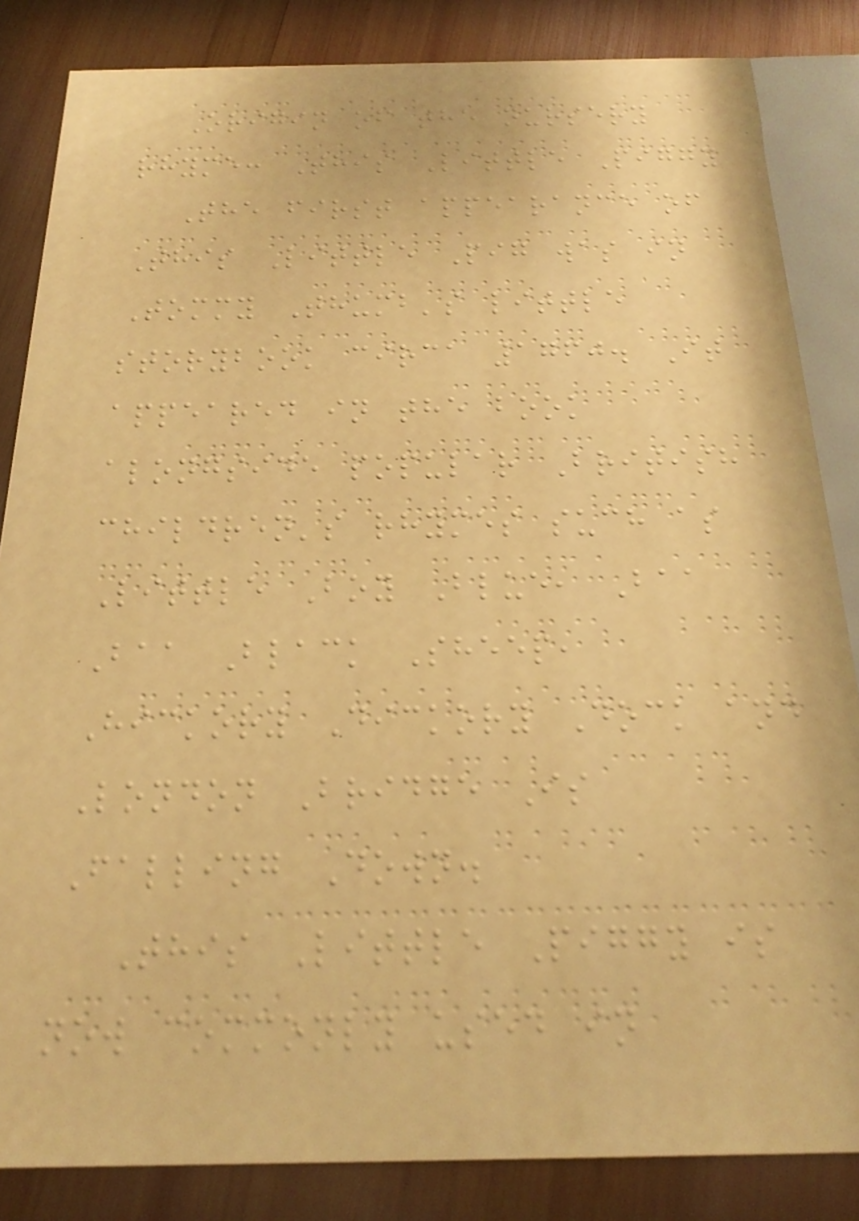Origin of the nursery
rhyme: This Little Piggy
The first appearance of
This Little Pig was in
Tommy Thumb's little
storybook circa 1760. It
appeared in the book
alongside popular British
children's rhymes such as
Little Boy Blue, Baa
Baa Black Sheep,
Hickory Dickory Dock and
London Bridge Is
Falling Down.
This Little Piggy is
now commonly used in
